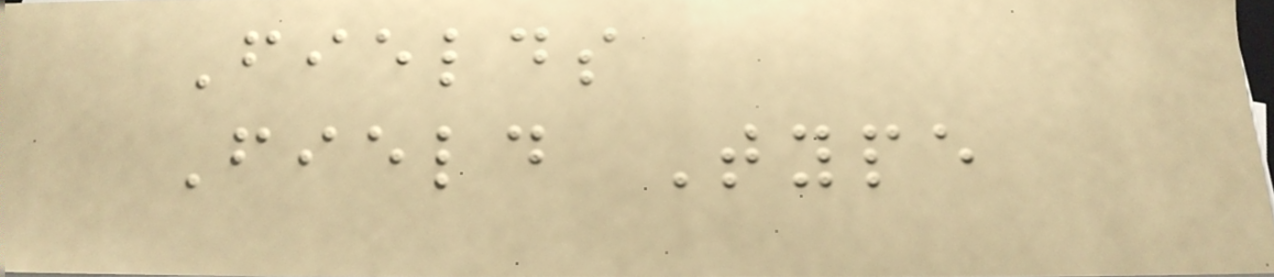Fields
Field Type
